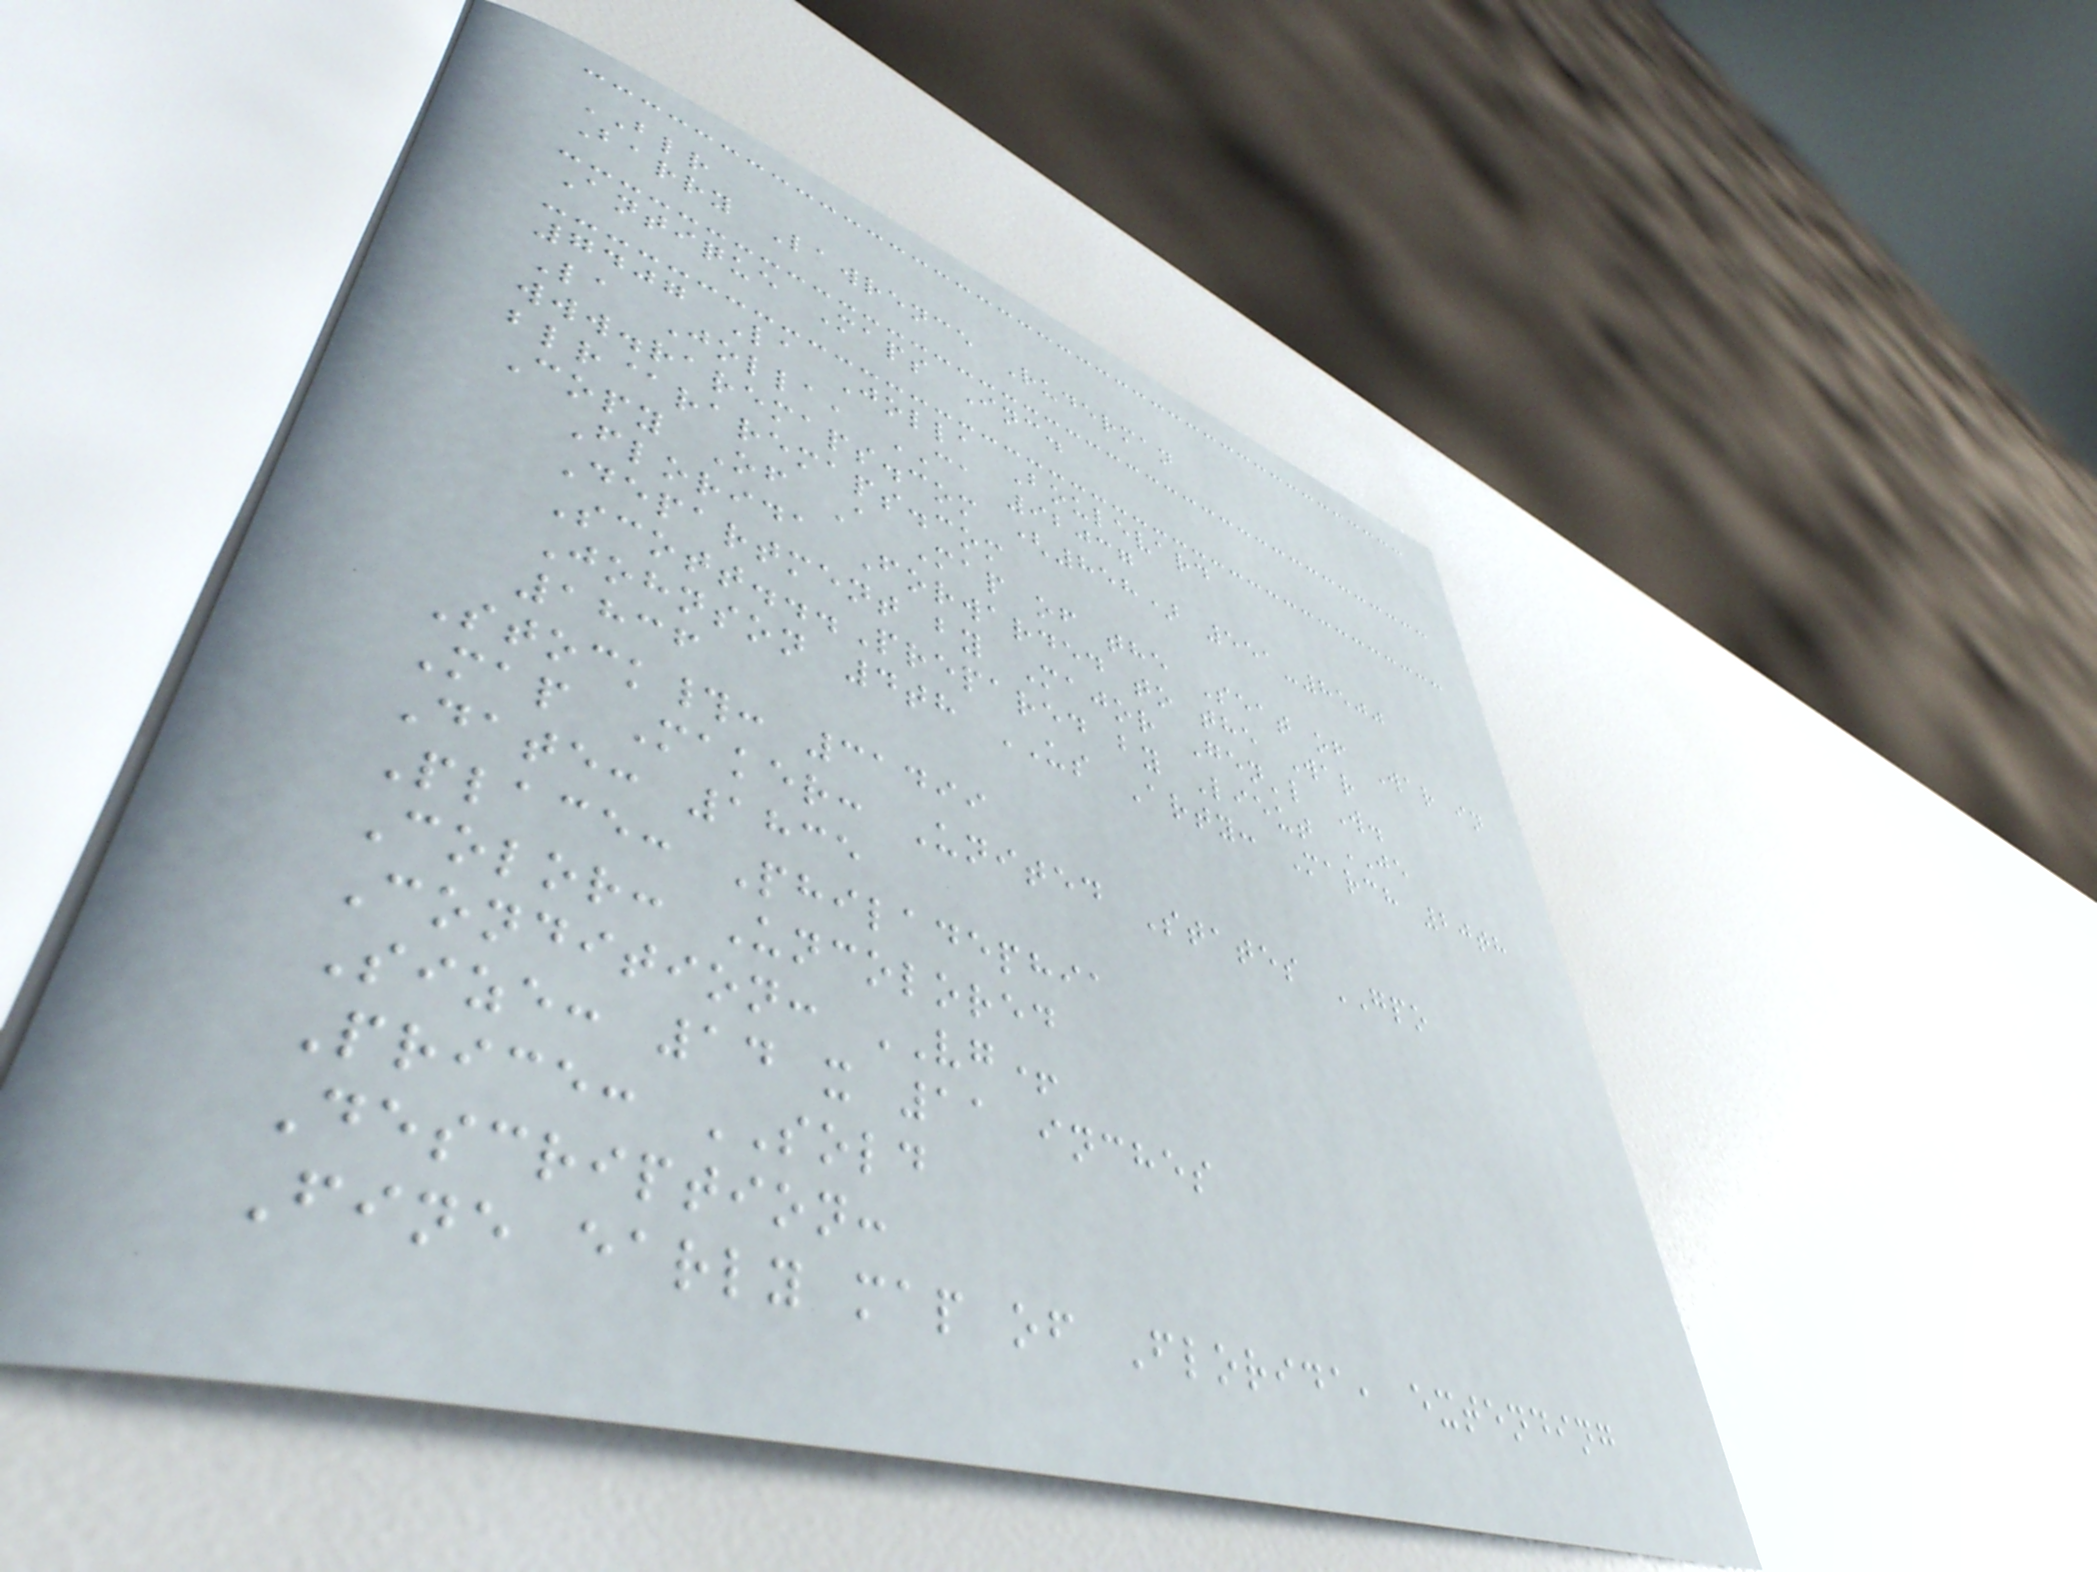BLR
Barry Lawrence Ruderman
Antique Maps Inc.
7407 La Jolla Boulevard
La Jolla, CA 92037
www.raremaps.com (858) 551-8500
blr@raremaps.com
Copy Of A Map of the Seat of War in
Florida Forwarded to the War
Department by Major Gen'l W.
Scott...Prepared by Lieut JE
Johnson 4th US Arty: March 20th
1836
Stock#: 31499
Map Maker: United States GPO
Date: 1835
Place: Philadephia
Color: Uncolored
Condition: VG+
Size: 14 x 11 inches
Price: SOLD
Description:
Fine early map of Florida, extending
